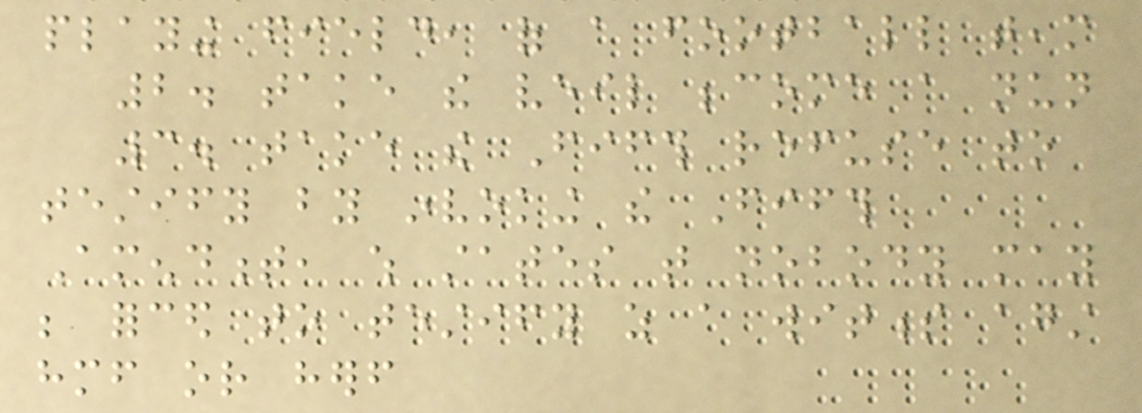playing field, of a football team
2. take the veil become a nun
3. take the Fifth refuse to
testify by invoking the Fifth
Amendment, which states that nobody may
be forced to testify as a witness against
himself or herself
